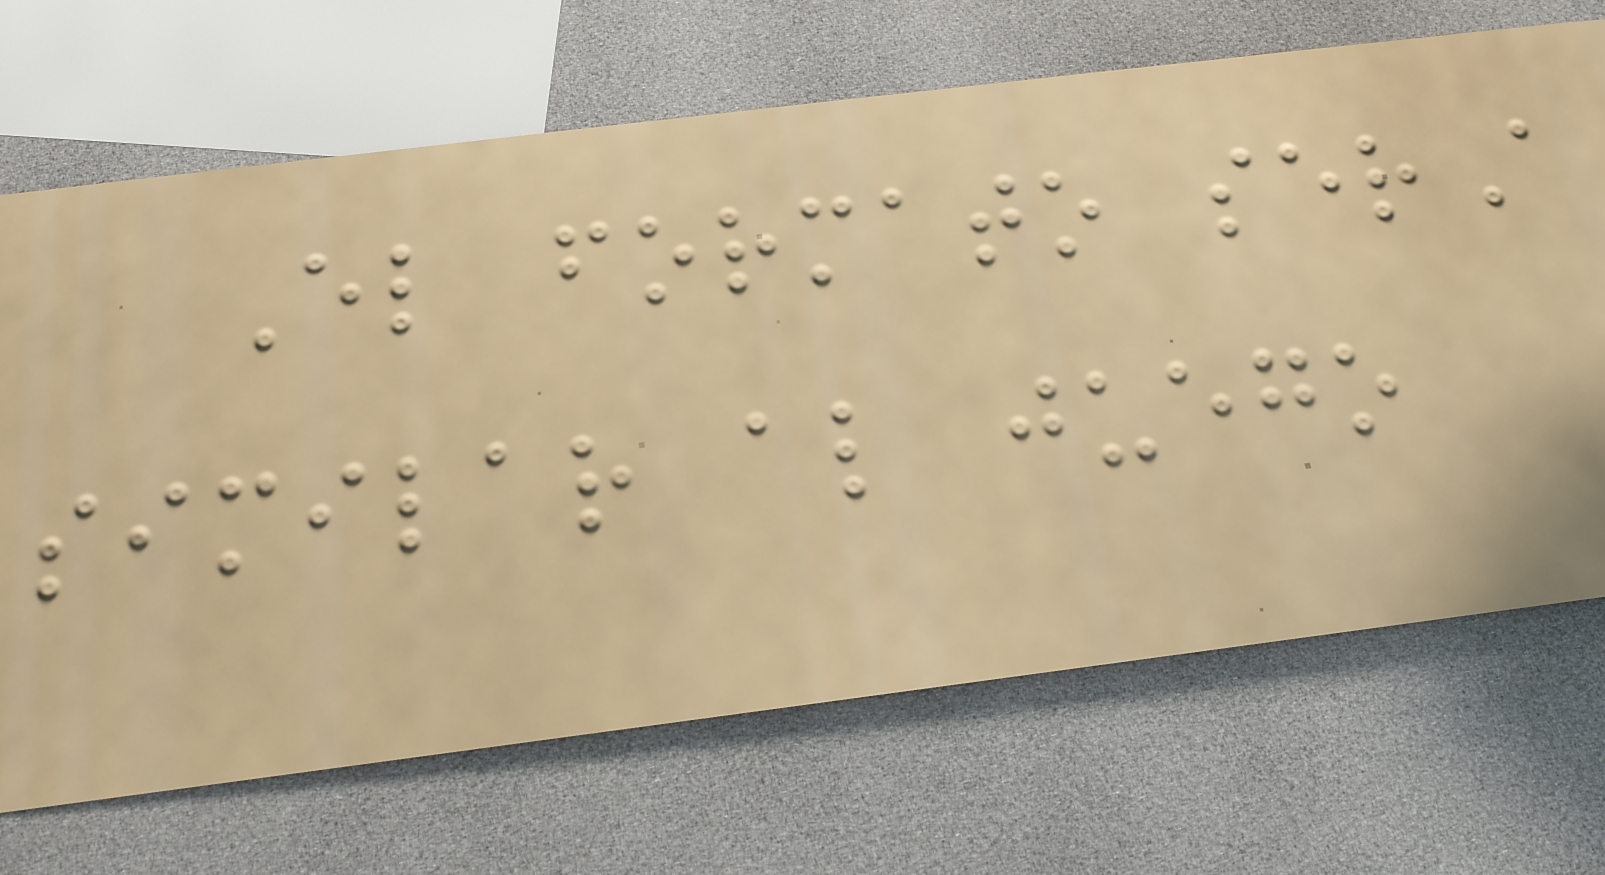El formato serA
similar al juego
